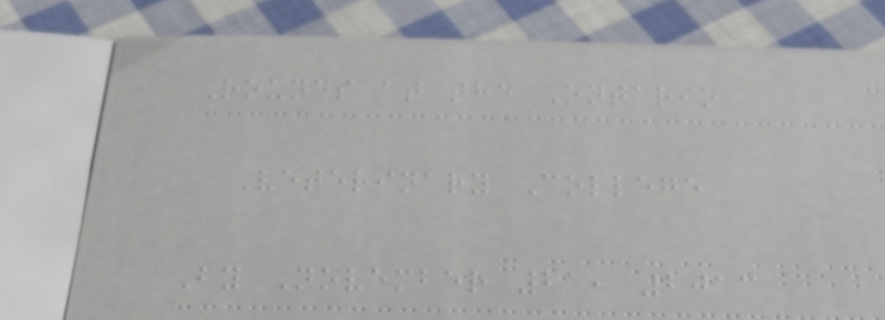Rounds at the Ontario
Veterinary College
By November 21, 2013
